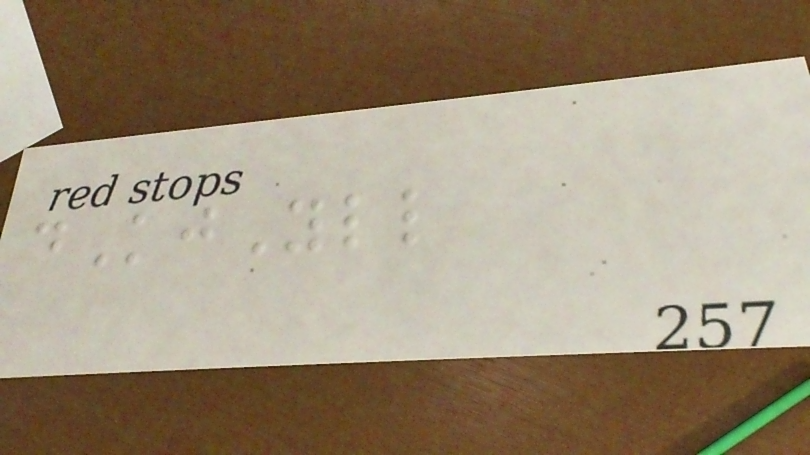dKjYll
